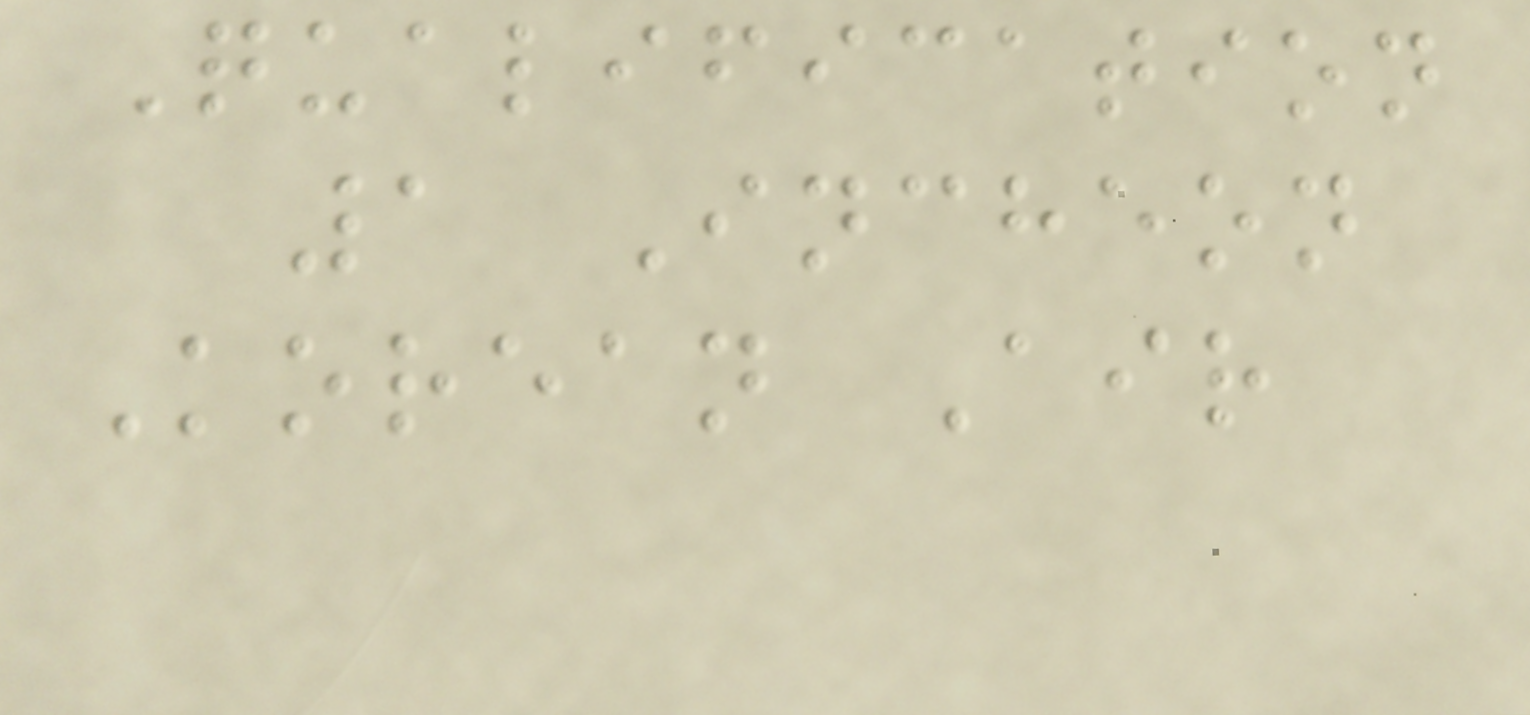Qualification
1 Incheon
Korean Air
